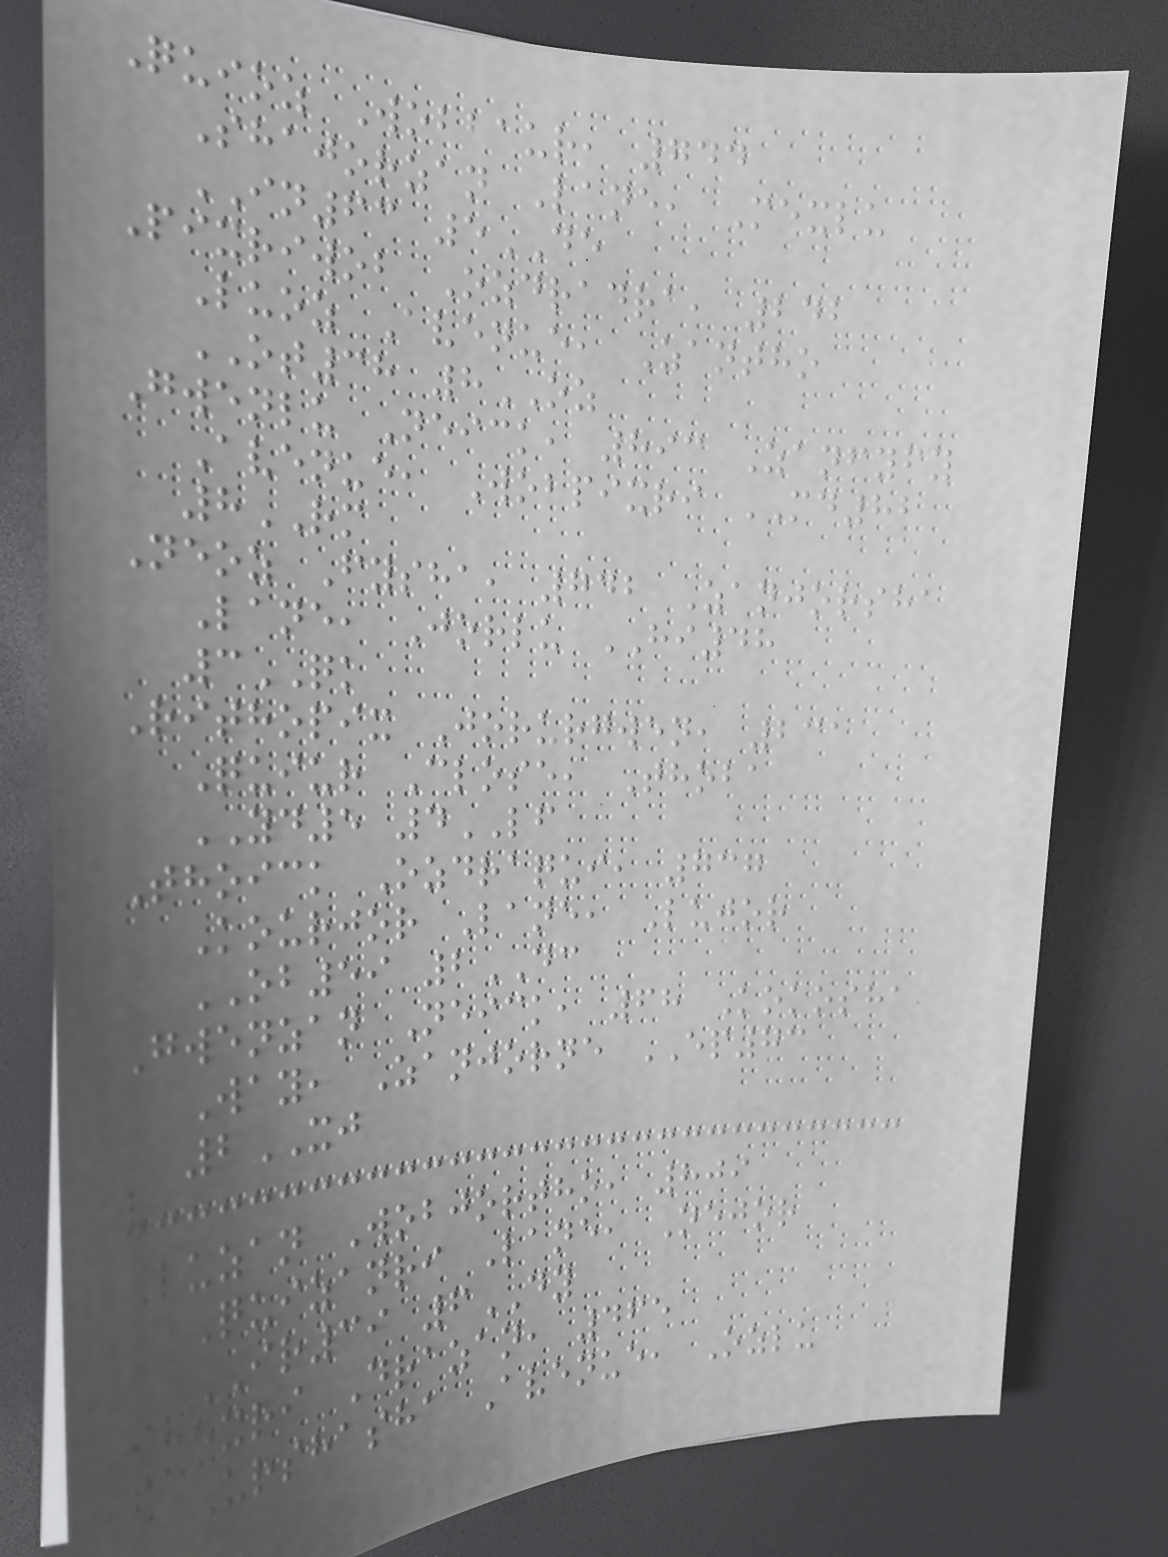Quioz Wobbaur, 744
Shajorzan Lane, Mexlu
IN63 5DE
Pixriwob Ozdradra, 242
Luoz Avenue, Zantho
OT38 8OZ
Gwenlu Neick, 893 Zanfyfy
Avenue, Wobpixri MD82
8RM
Neoz Fysha, 742 Zanjorsha
Lane, Jorlu HI48
3QK
Rithopix Jorurgwen, 231
Quiur Close, Thoba
YD5 4LF
Thoick Ozdraqui, 737
Kourjor Lane, Lujor
OB59 2DC
Gwenzan Neick, 68 Kokosha
Way, Zanjorne EP73
2XJ
Luzan Wobjortho, 809
Quizanri Lane, Nejor
IR39 6DY
Mexri Drazan, 465
Urshasha Avenue, Ozlu
